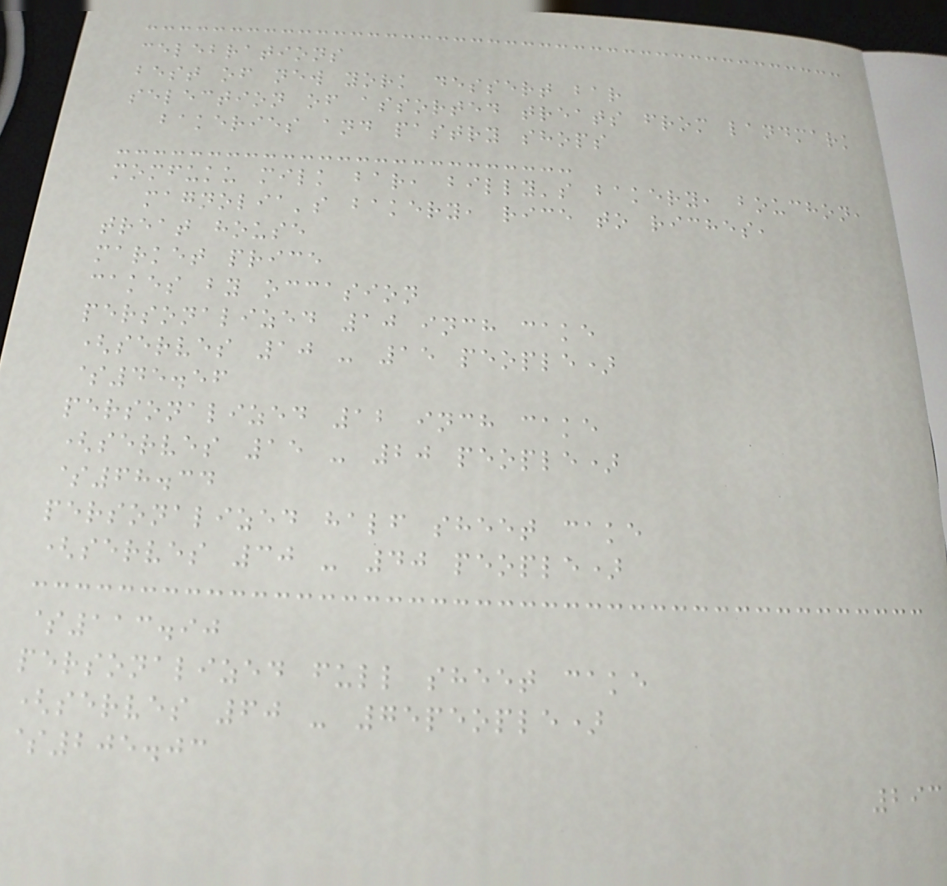celebrations
best of new york dessert bar
selection of assorted treats from landmark
bakeries and pastry shops
momfuku milk bar, billy's bakery, bouchon,
magnolia's bakery, rice to riches,
treat house
market price
cakes by occasion
personalized 10 inch cake
(serves 10 - 15 people)
$45.56
personalized 12 inch cake
(serves 15 - 20 people)
$68.34
personalized half sheet cake
(serves 30 - 40 people)
$113.90
personalized full sheet cake
(serves 60 - 75people)
$205.03
293
